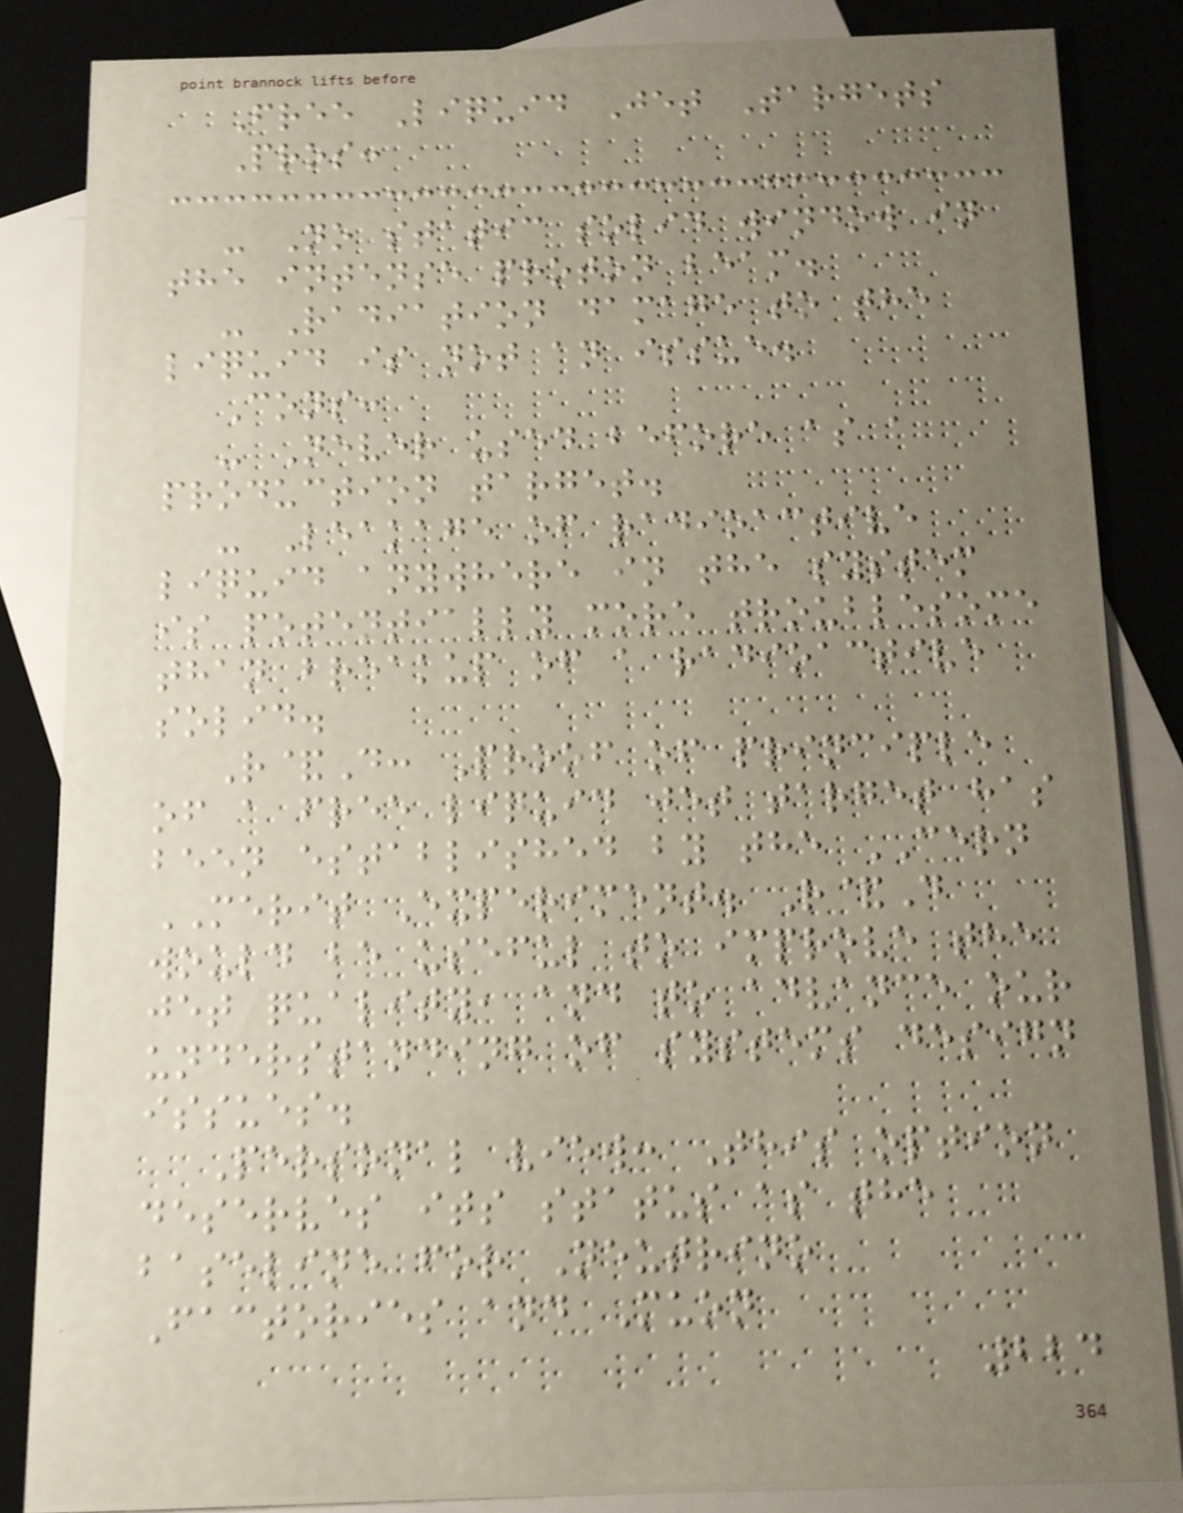Free Liquid Jet Targets
Pros:
- No static solid window in
the intense proton beam.
- Radiation damage to the
liquid is not an issue.
Cons:
- Never used before as a
production target.
- Leakage of radioactive
liquid anywhere in the system
is potentially more troublesome
than breakup of a radioactive
solid.
R&D: Proof of principle
of a free liquid jet target has
been established by the CERN
MERIT Experiment. R&D
would be useful to improve the
jet quality, and to advance our
understanding of systems design
issues.
Personal view: This option
deserves its status as the
baseline for Neutrino
Factories and Muon
224
